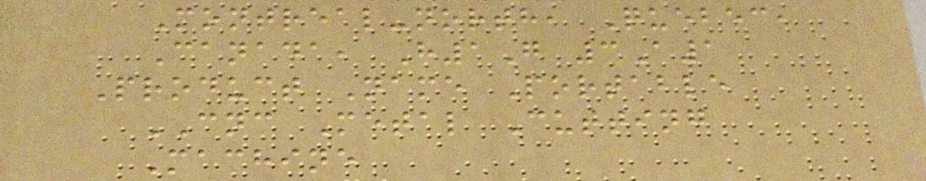Montreal-north, Quebec,
Canada, H1G 3A1
Product Name Portable
CNC Metal Cutting
Machine
